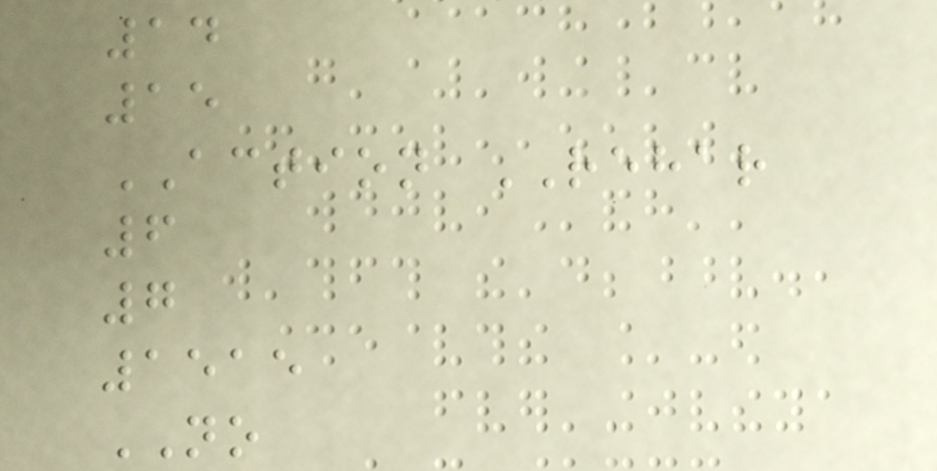14
15
ACTION REHAR
6
7
1515
NO
